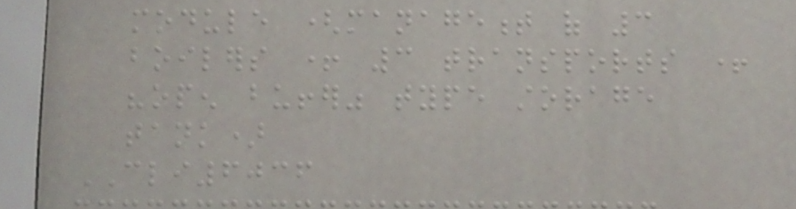module (management of 3
boilers + 3 transports +
"open buffer" type storage
tank)
CLI6036
